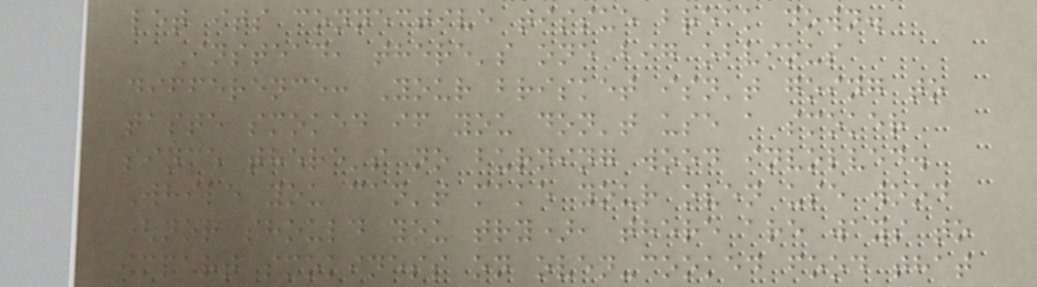let its connective tissue break down.
Instead, there's one big obvious
difference: Your brisket isn't going to
taste smoked if you don't use a smoker
since there's no burning wood involved.
While you can't make your oven use wood
(nor should you try), there are ways to
impart smokiness on oven-cooked food that
